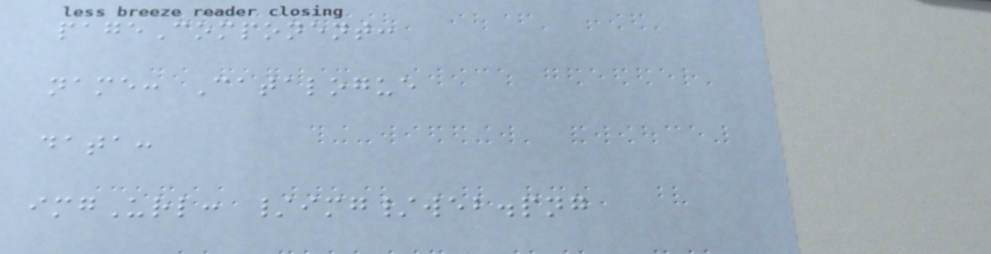pageComponent:
name: Catalogue
data:
imgUrl: /img/web.png
